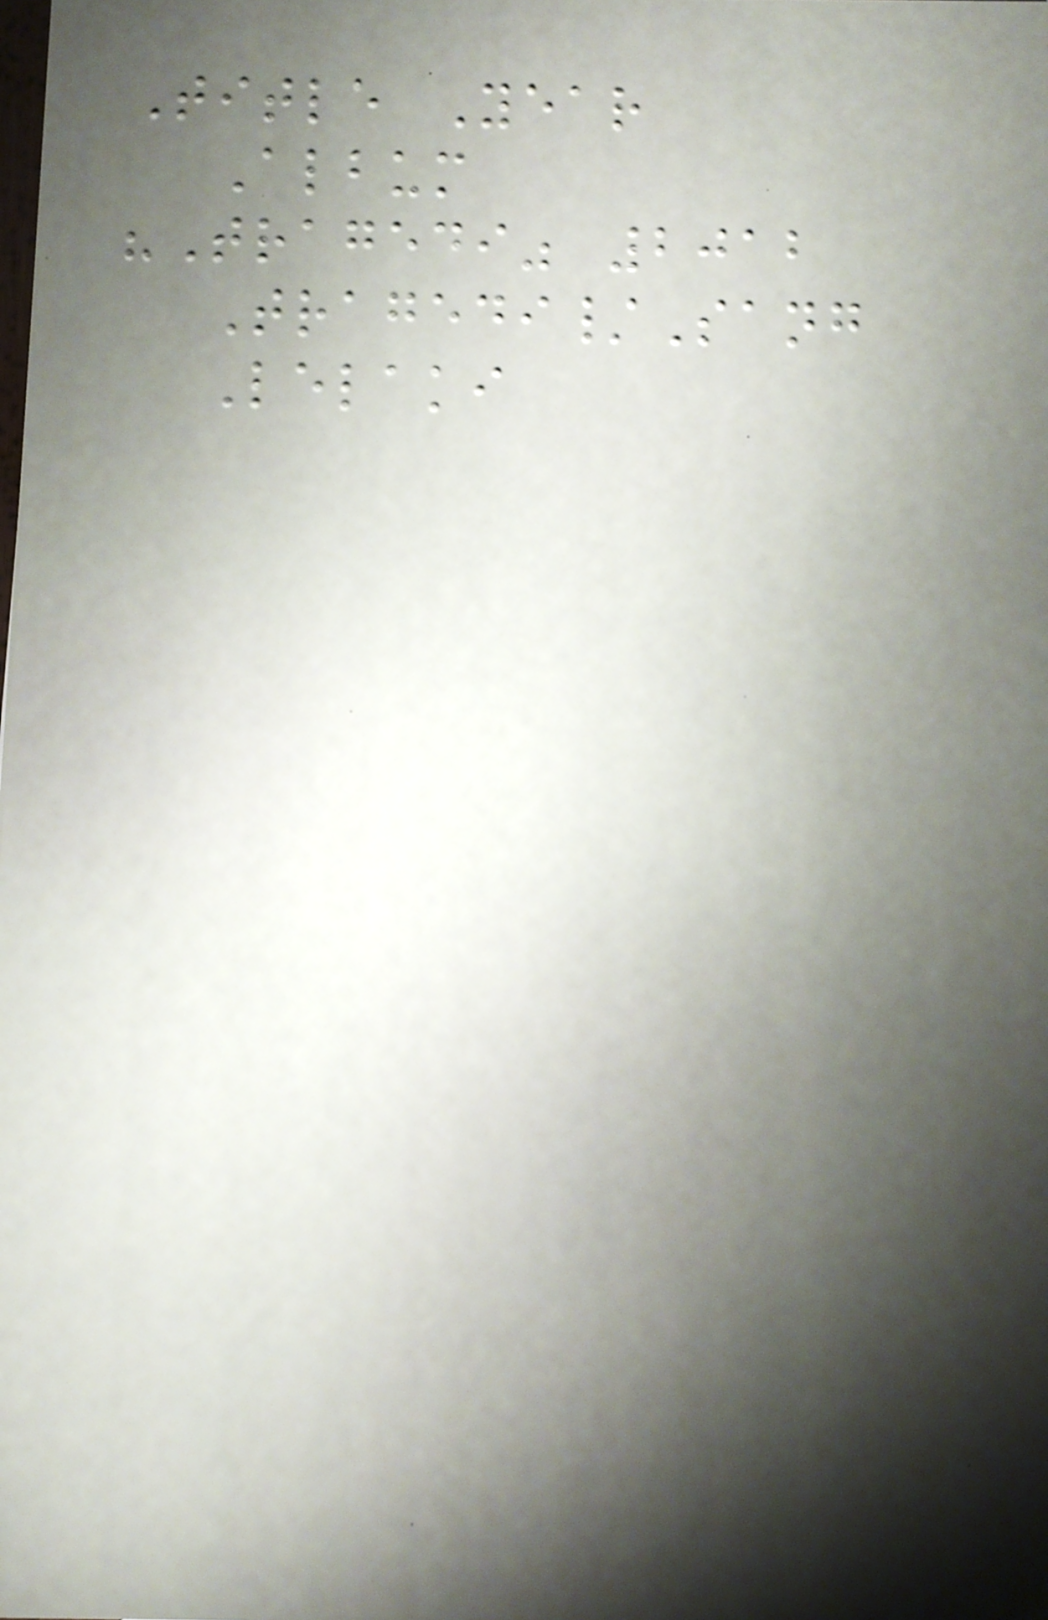Title Year
Album
"Tragedi" 2012
Tragedi/Sang
Lelaki
